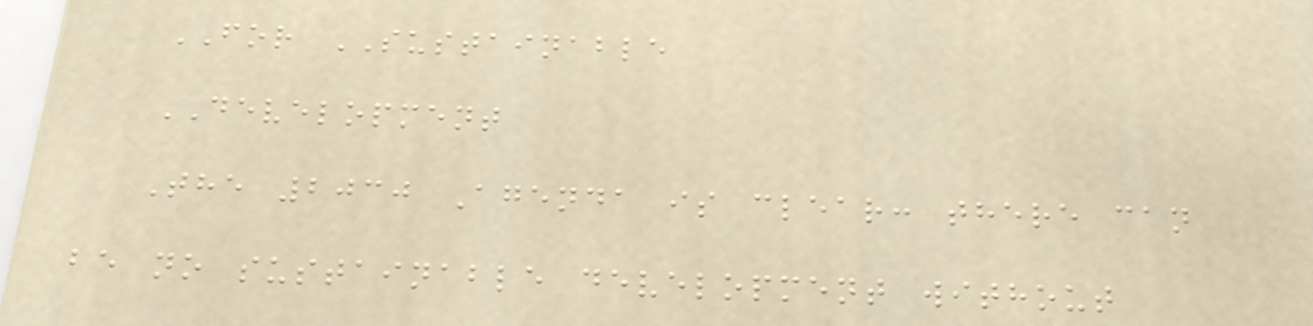FOR SUSTAINABLE
DEVELOPMENT
The 2030 Agenda is clear: there can
be no sustainable development without
